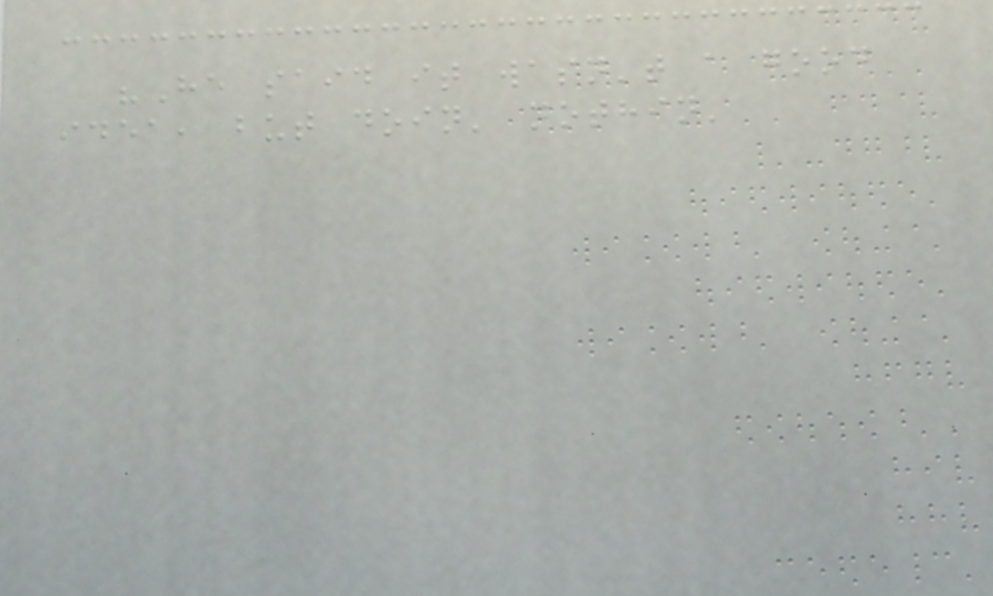"He said it wasn't a good
idea, but doin' nothin'
